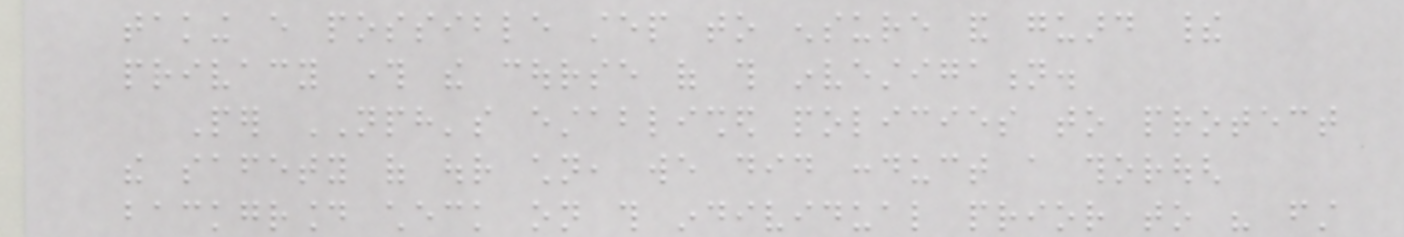taking every possible step to ensure and guard their
privacy through the course of this investigation.
Per NPH's established policies to protect
the safety of our children, we did conduct a thorough
background check on this individual prior to his first
